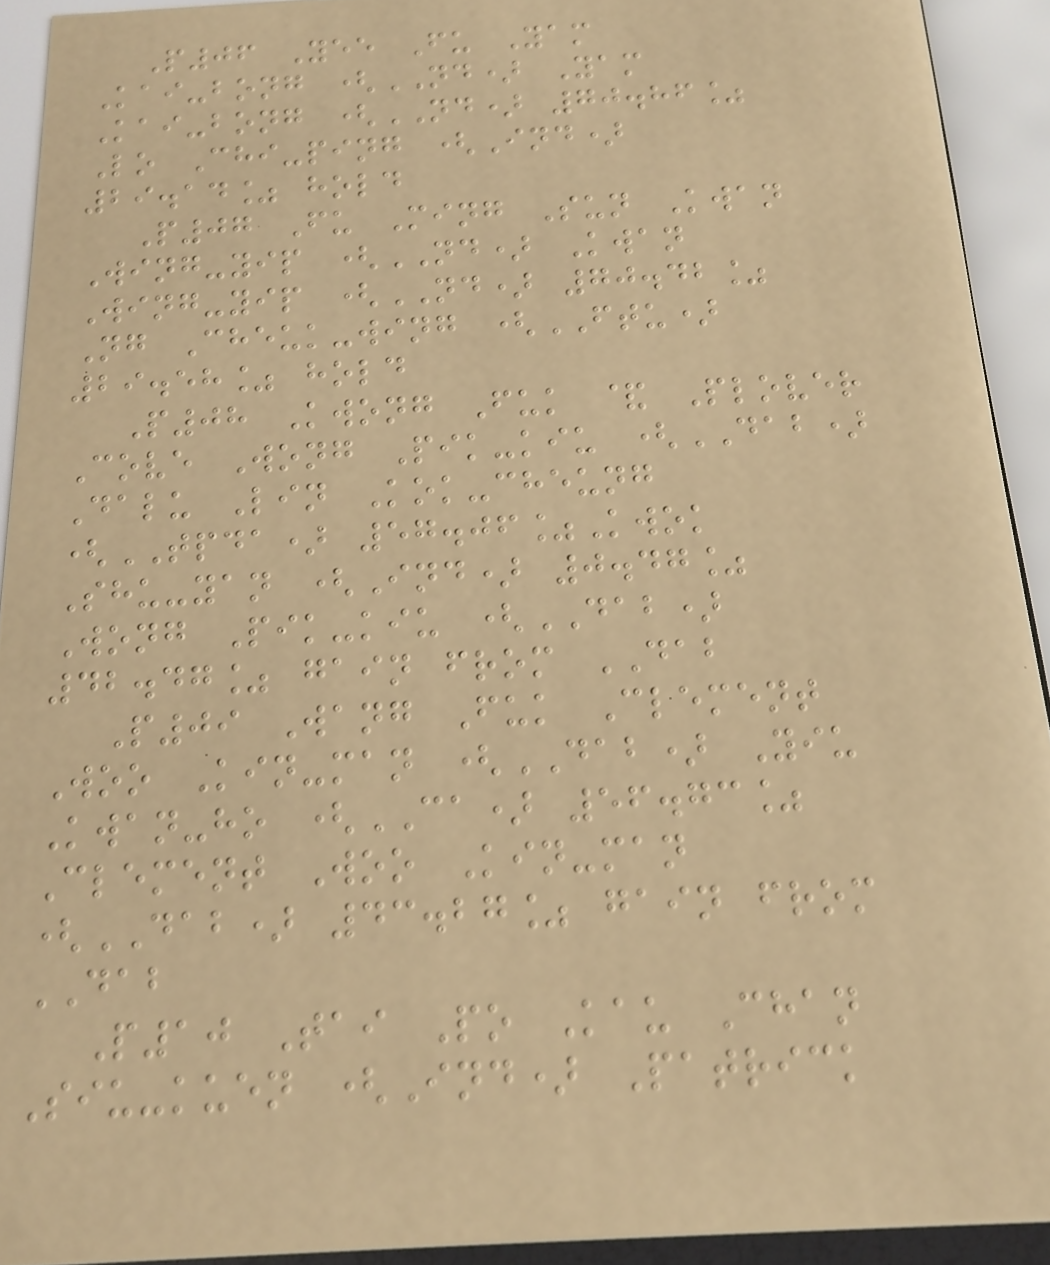P06 Yee Fu Yam
Kai-bong (ND) Yam
Kai-bong (ND) 70.86%
Lo Chi-ping (Ind)
29.14% hold
P07 Fu Ming Sun Kwan
Wing-yip (ND) Kwan
Wing-yip (ND) 70.42%
Ng Cheuk-wing (FTU)
29.58% hold
P08 Kwong Fuk & Plover
Cove Wong Pik-kiu (DAB)
Dalu Lin Kok-cheung
(TPDA) 57.06%Kwok
Shu-yan (Ind) 0.47%
Wong Pik-kiu (DAB)
42.47% gain from DAB
P09 Wang Fuk Clement
Woo Kin-man (DAB) Yiu
Kwan-ho (CA) 56.73%
Clement Woo Kin-man
(DAB) 43.27% gain from
DAB
P10 Tai Po Kau Chan
Siu-kuen (Ind) Patrick
